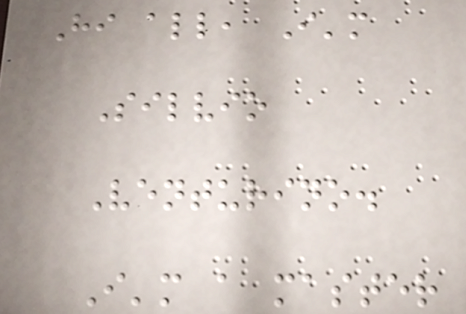Hi all, I'm
Silvio
Venturino.
I'm a master
